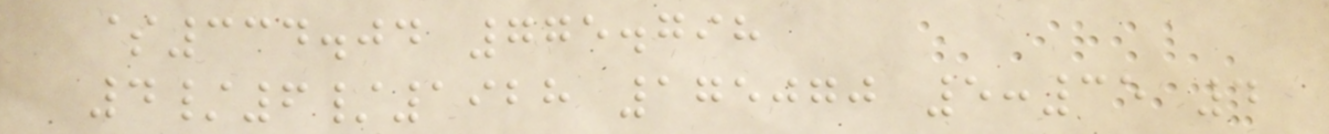$334.04 775.798
4/6/1928 175070 5:35 4
